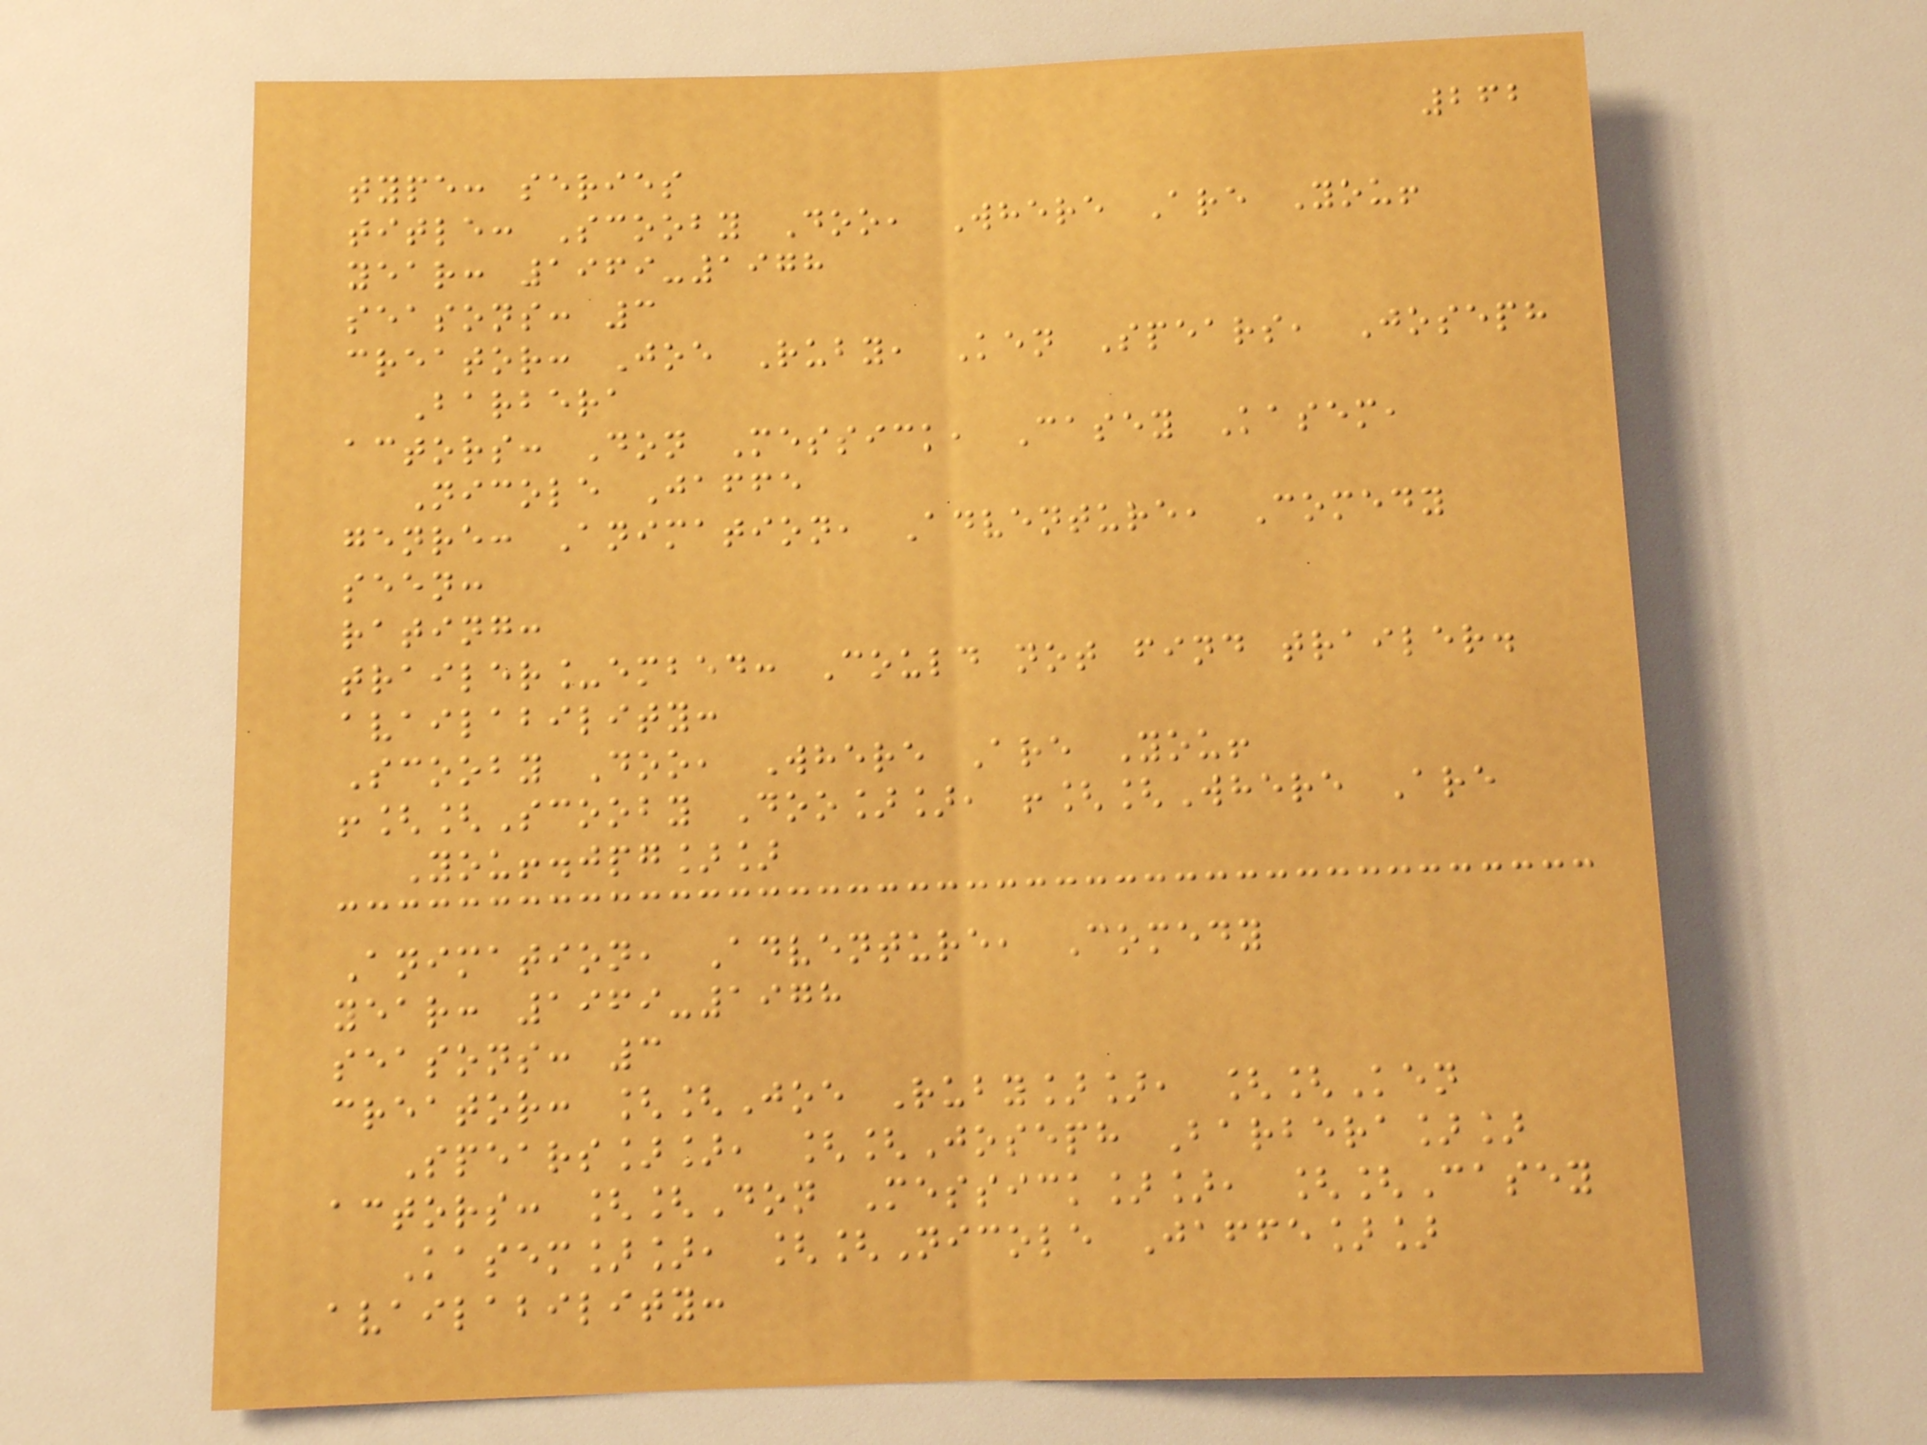262
type: series
title: Scooby Doo, Where Are You!
year: 1969-1978
seasons: 3
creator: Joe Ruby, Ken Spears, Joseph
Barbera
actors: Don Messick, Casey Kasem,
Nicole Jaffe
genre: Animation, Adventure, Comedy
seen:
rating:
trailer_embed: Could not find trailer.
availability:
Scooby Doo, Where Are You!
![[Scooby Doo]], ![[Where Are
You!.jpg]]
Animation, Adventure, Comedy
year: 1969-1978
seasons: 3
creator: [[Joe Ruby]], [[Ken
Spears]], [[Joseph Barbera]]
actors: [[Don Messick]], [[Casey
Kasem]], [[Nicole Jaffe]]
availability:
